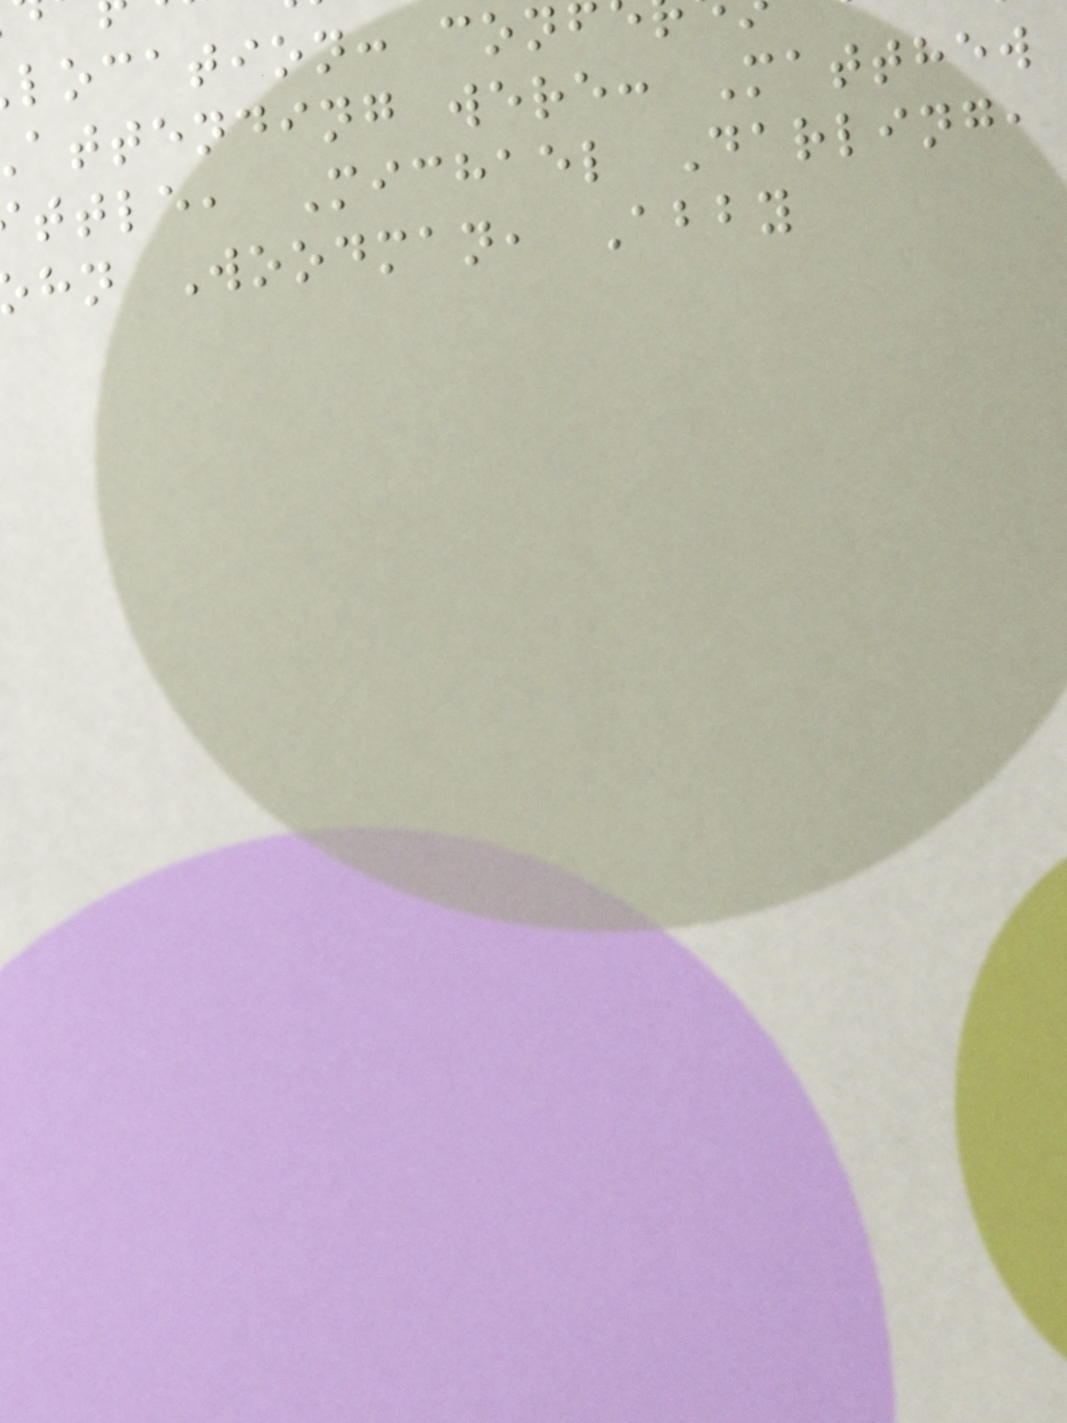location: conf
attending were: Matthew
ttle, Michael Darling,
hn Woodman, Abby
